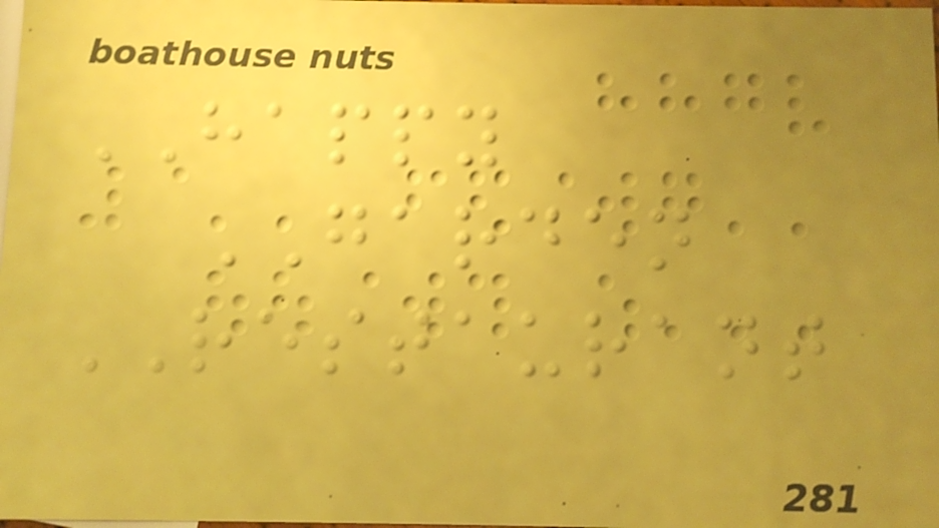HAPPY
GARDEN
RESTAURANT
